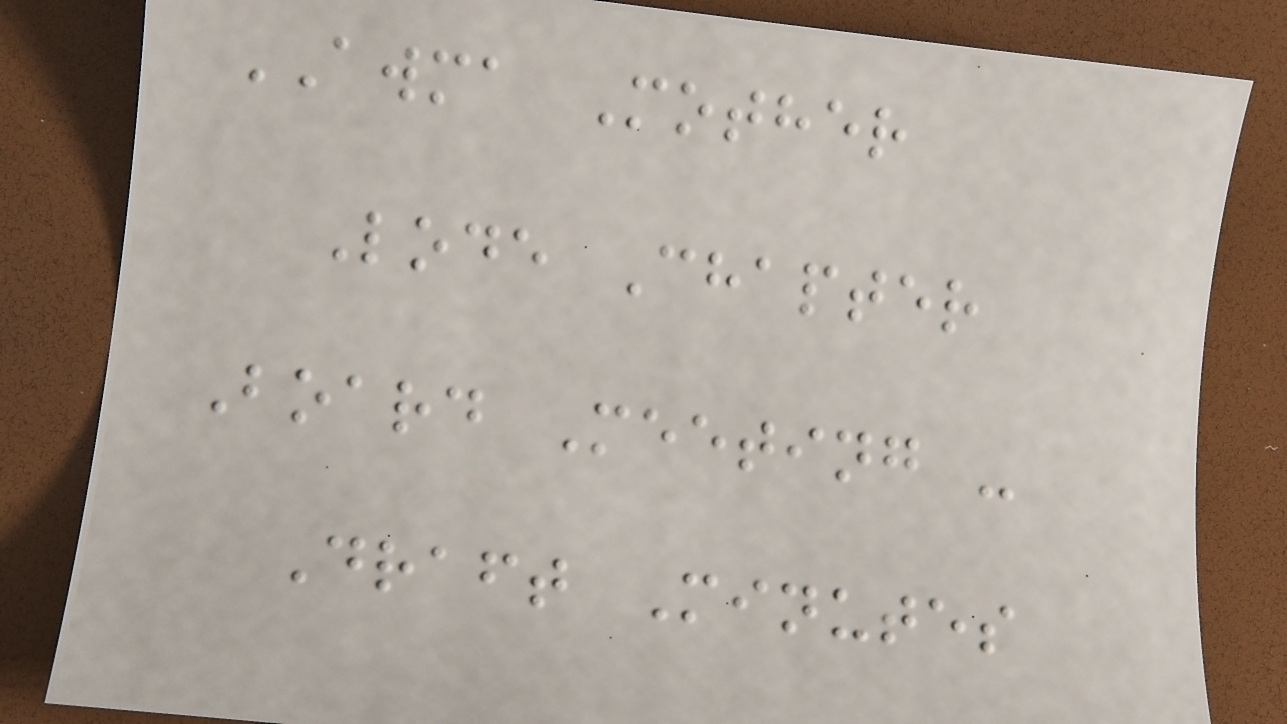AWMA Mother
Lode Chapter
Board Meeting -
Draft Minutes
